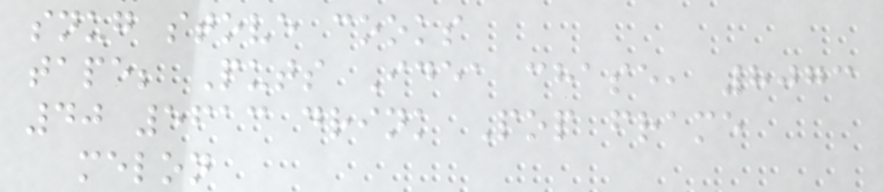snug stove cooks
tape; Puts Idea chase, 8073
40 5613 drink Pop frame
melon
